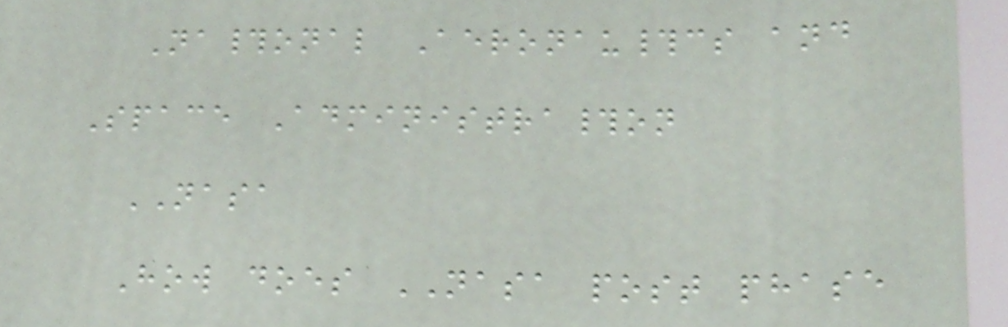Na#onal Aeronau#cs and
Space Administra#on
NASA
How does NASA post phase
